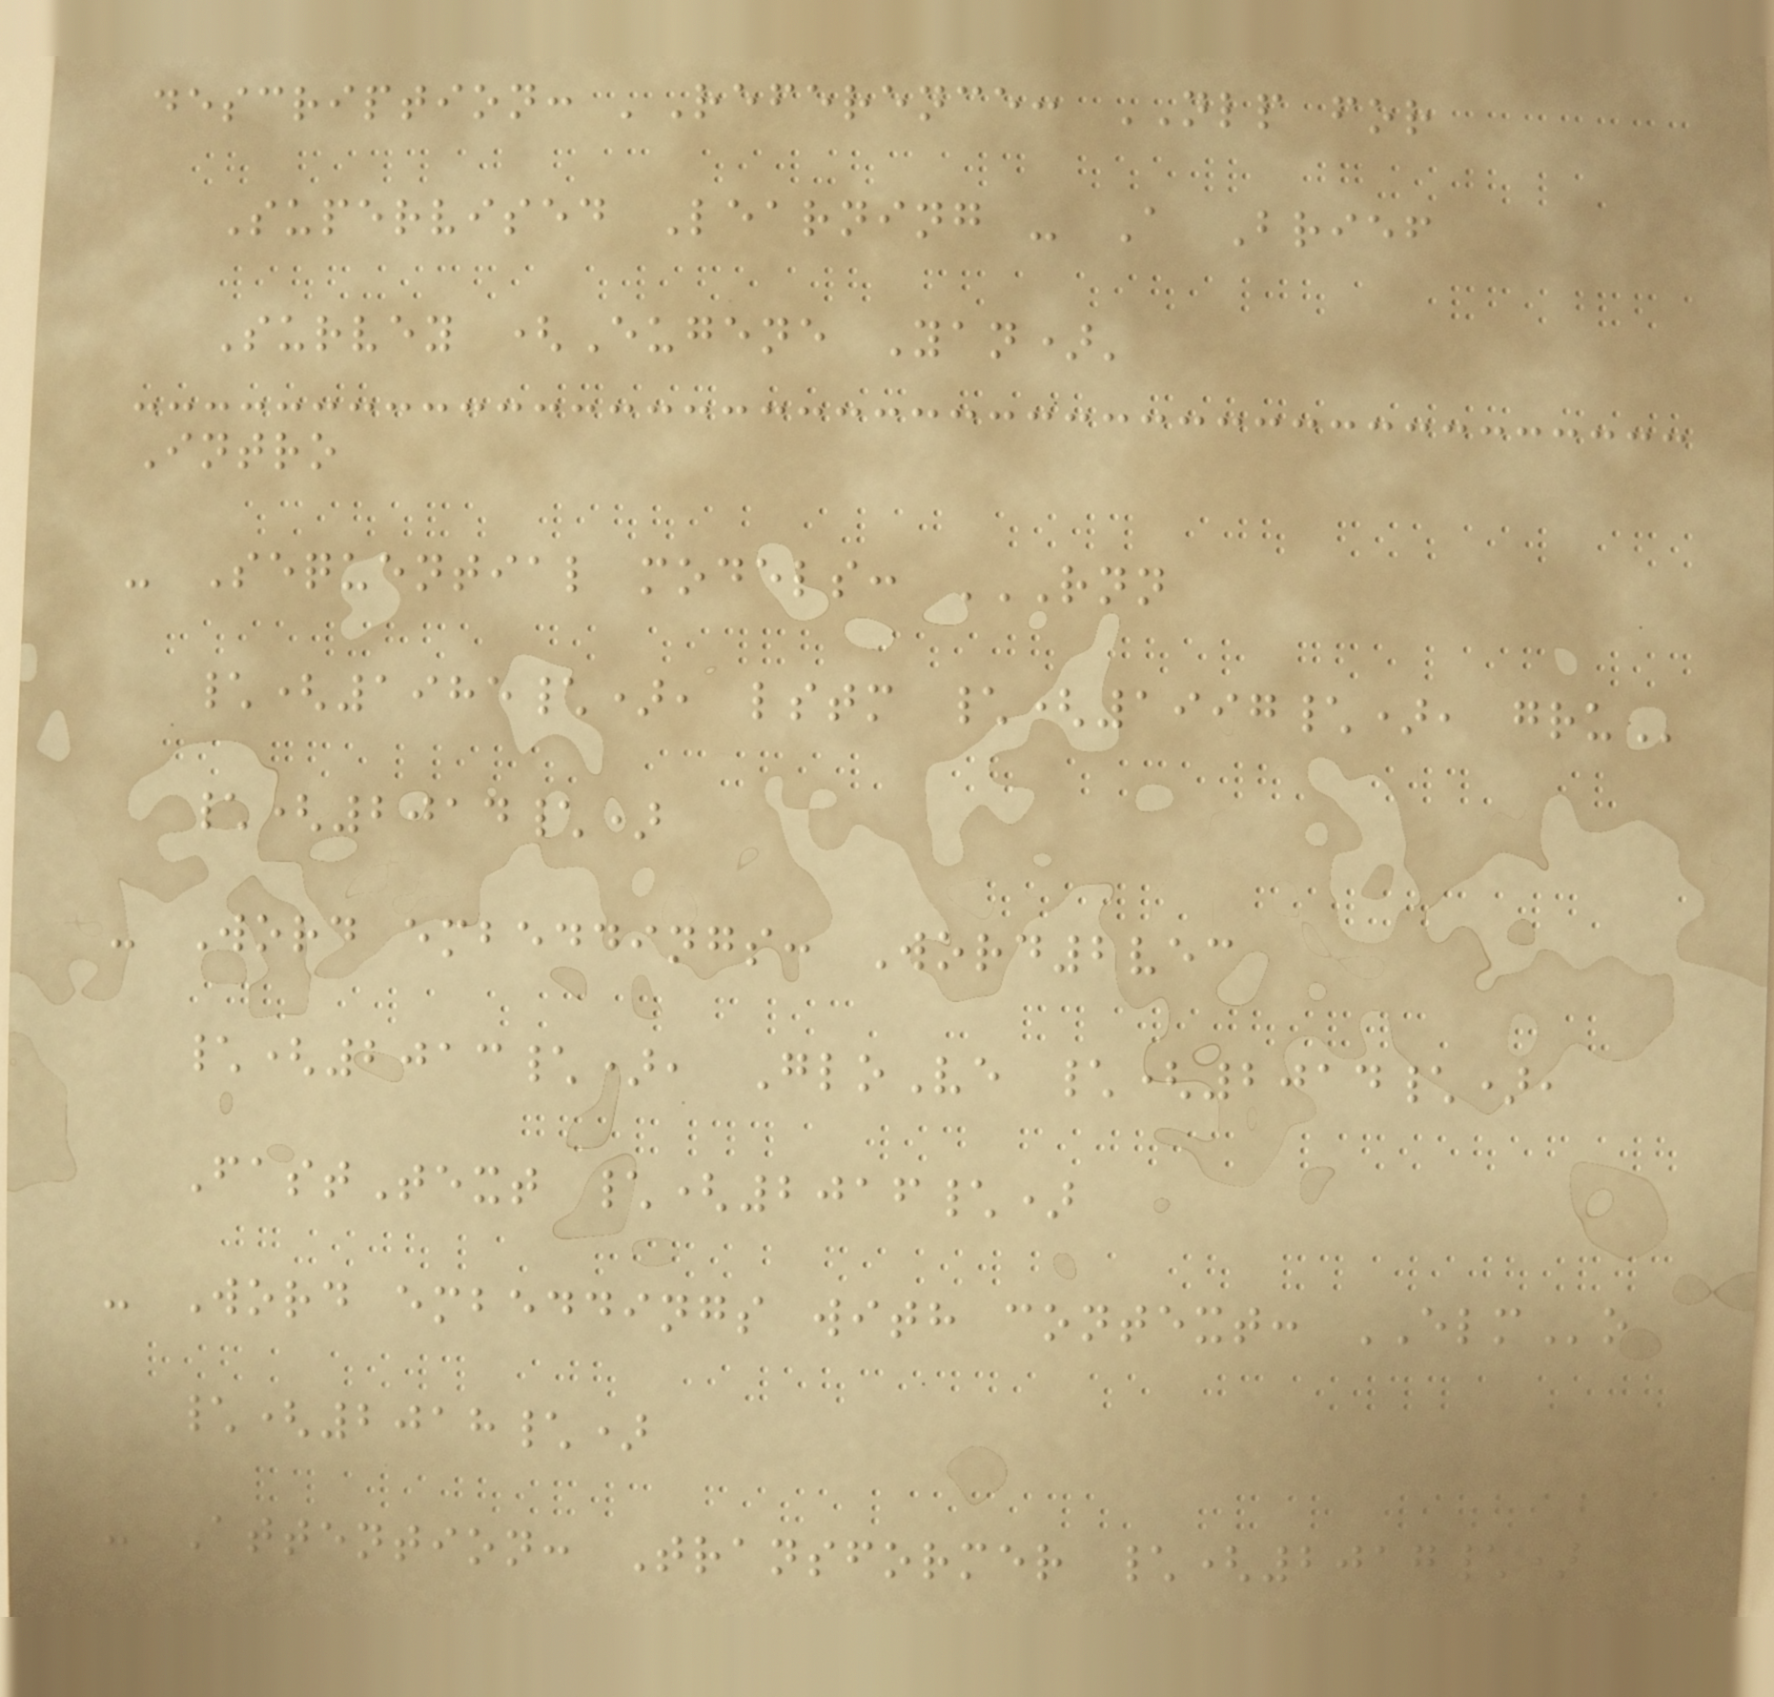description: 'Reference: NLP for
Supervised Learning - A Brief
Survey (Eugene Yan)'
Intro
- Sequential models: RNN
\(1985\), LSTM \(1997\), GRU
\(2014\)
- Word embeddings: Word2vec
\(2013\), GloVe \(2014\),
FastText \(2016\)
- Word embeddings with context: ELMo
\(2018\)
- Attention: Transformer \(2017\)
